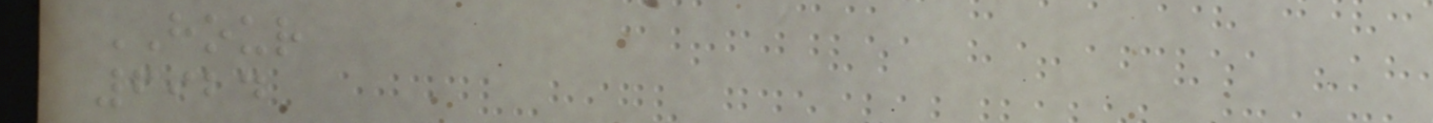HOUR
6924
